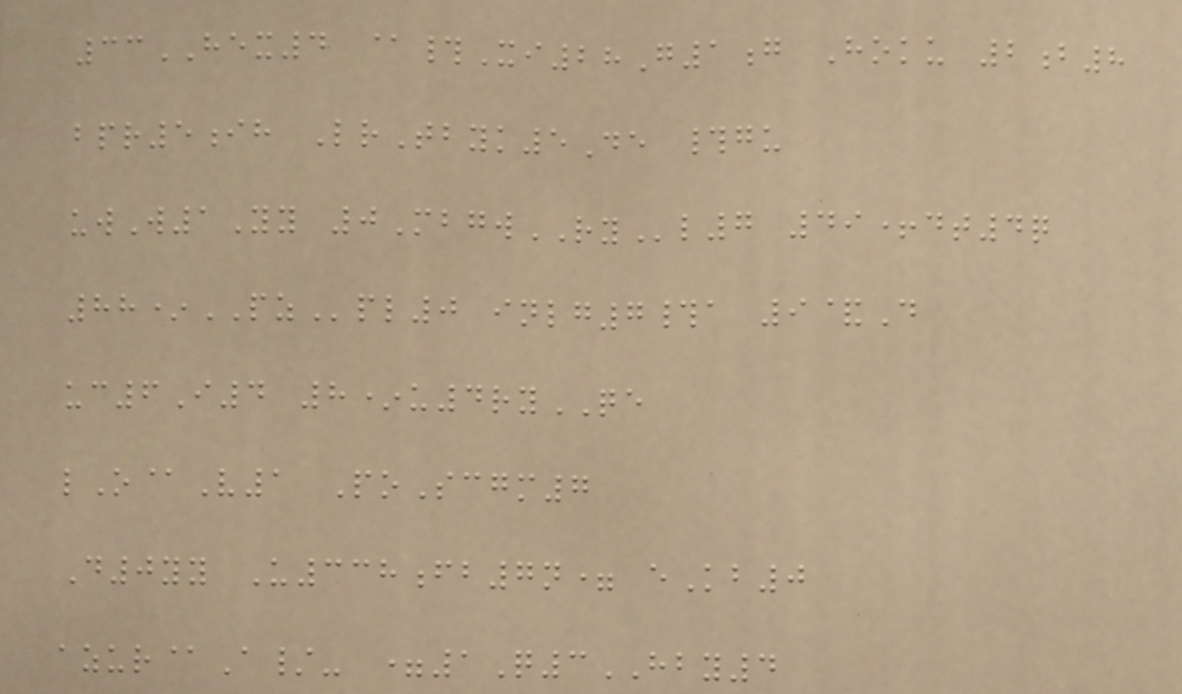33HEX4 @#Xi28G1g Hoku 2b8
bpr5ih LrTbyk5De #gu
uwW1Yy 0MbgwRYl7 49+dt4q
88*PZpl0 inlg7#a 9&D
uc6I4 8*u4ryQE
lO@V1 PoScgm7
D0yy U338fb7n= eKb0
azur@A/- =1Q3HBY4
